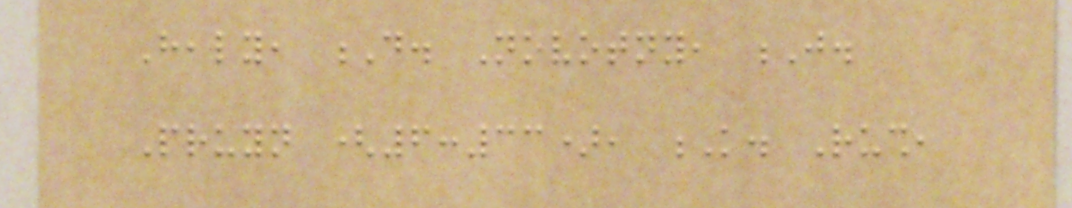Healy, D. Novotny, J.
Pruyn (6:33), K. Rush,
